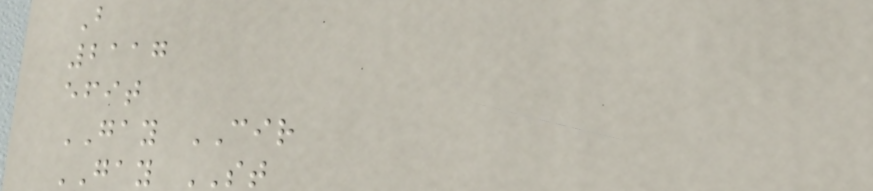B
2117
efit
GAY CIR
GAY ST
